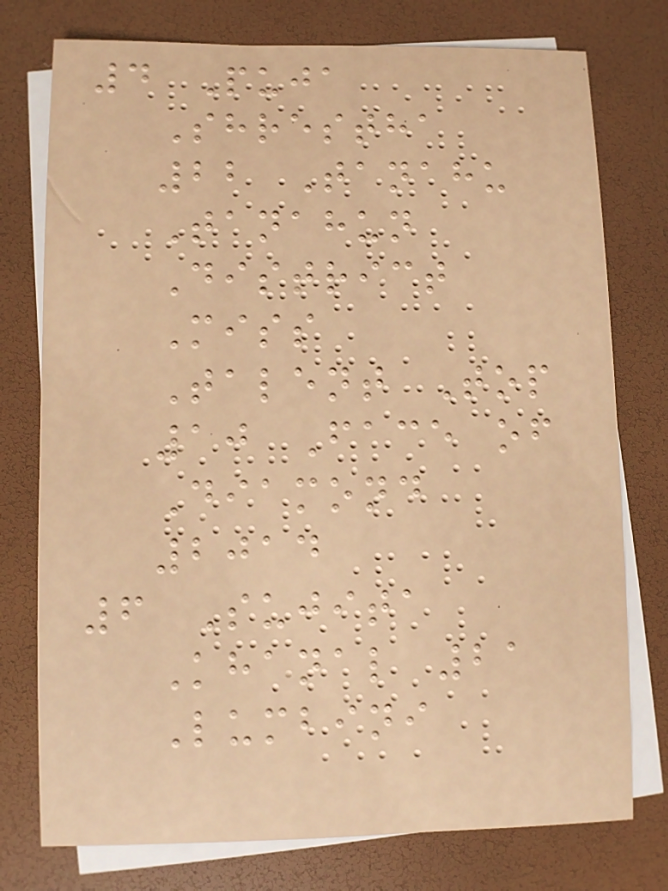4 Puja
Shrestha
22 Tanahu
Tanahun
District
Miss
Talent Top
10 Face of
Diamond
2014
6 Sujita
Khanal 21
Lumbini
